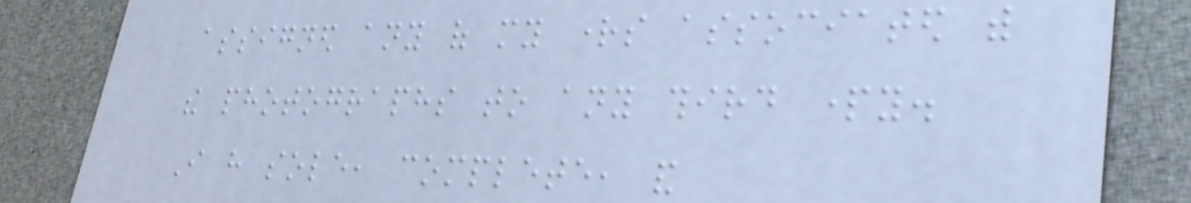assigned any of my rights associated with
the photographs to any third party.
I have sole, complete, and
